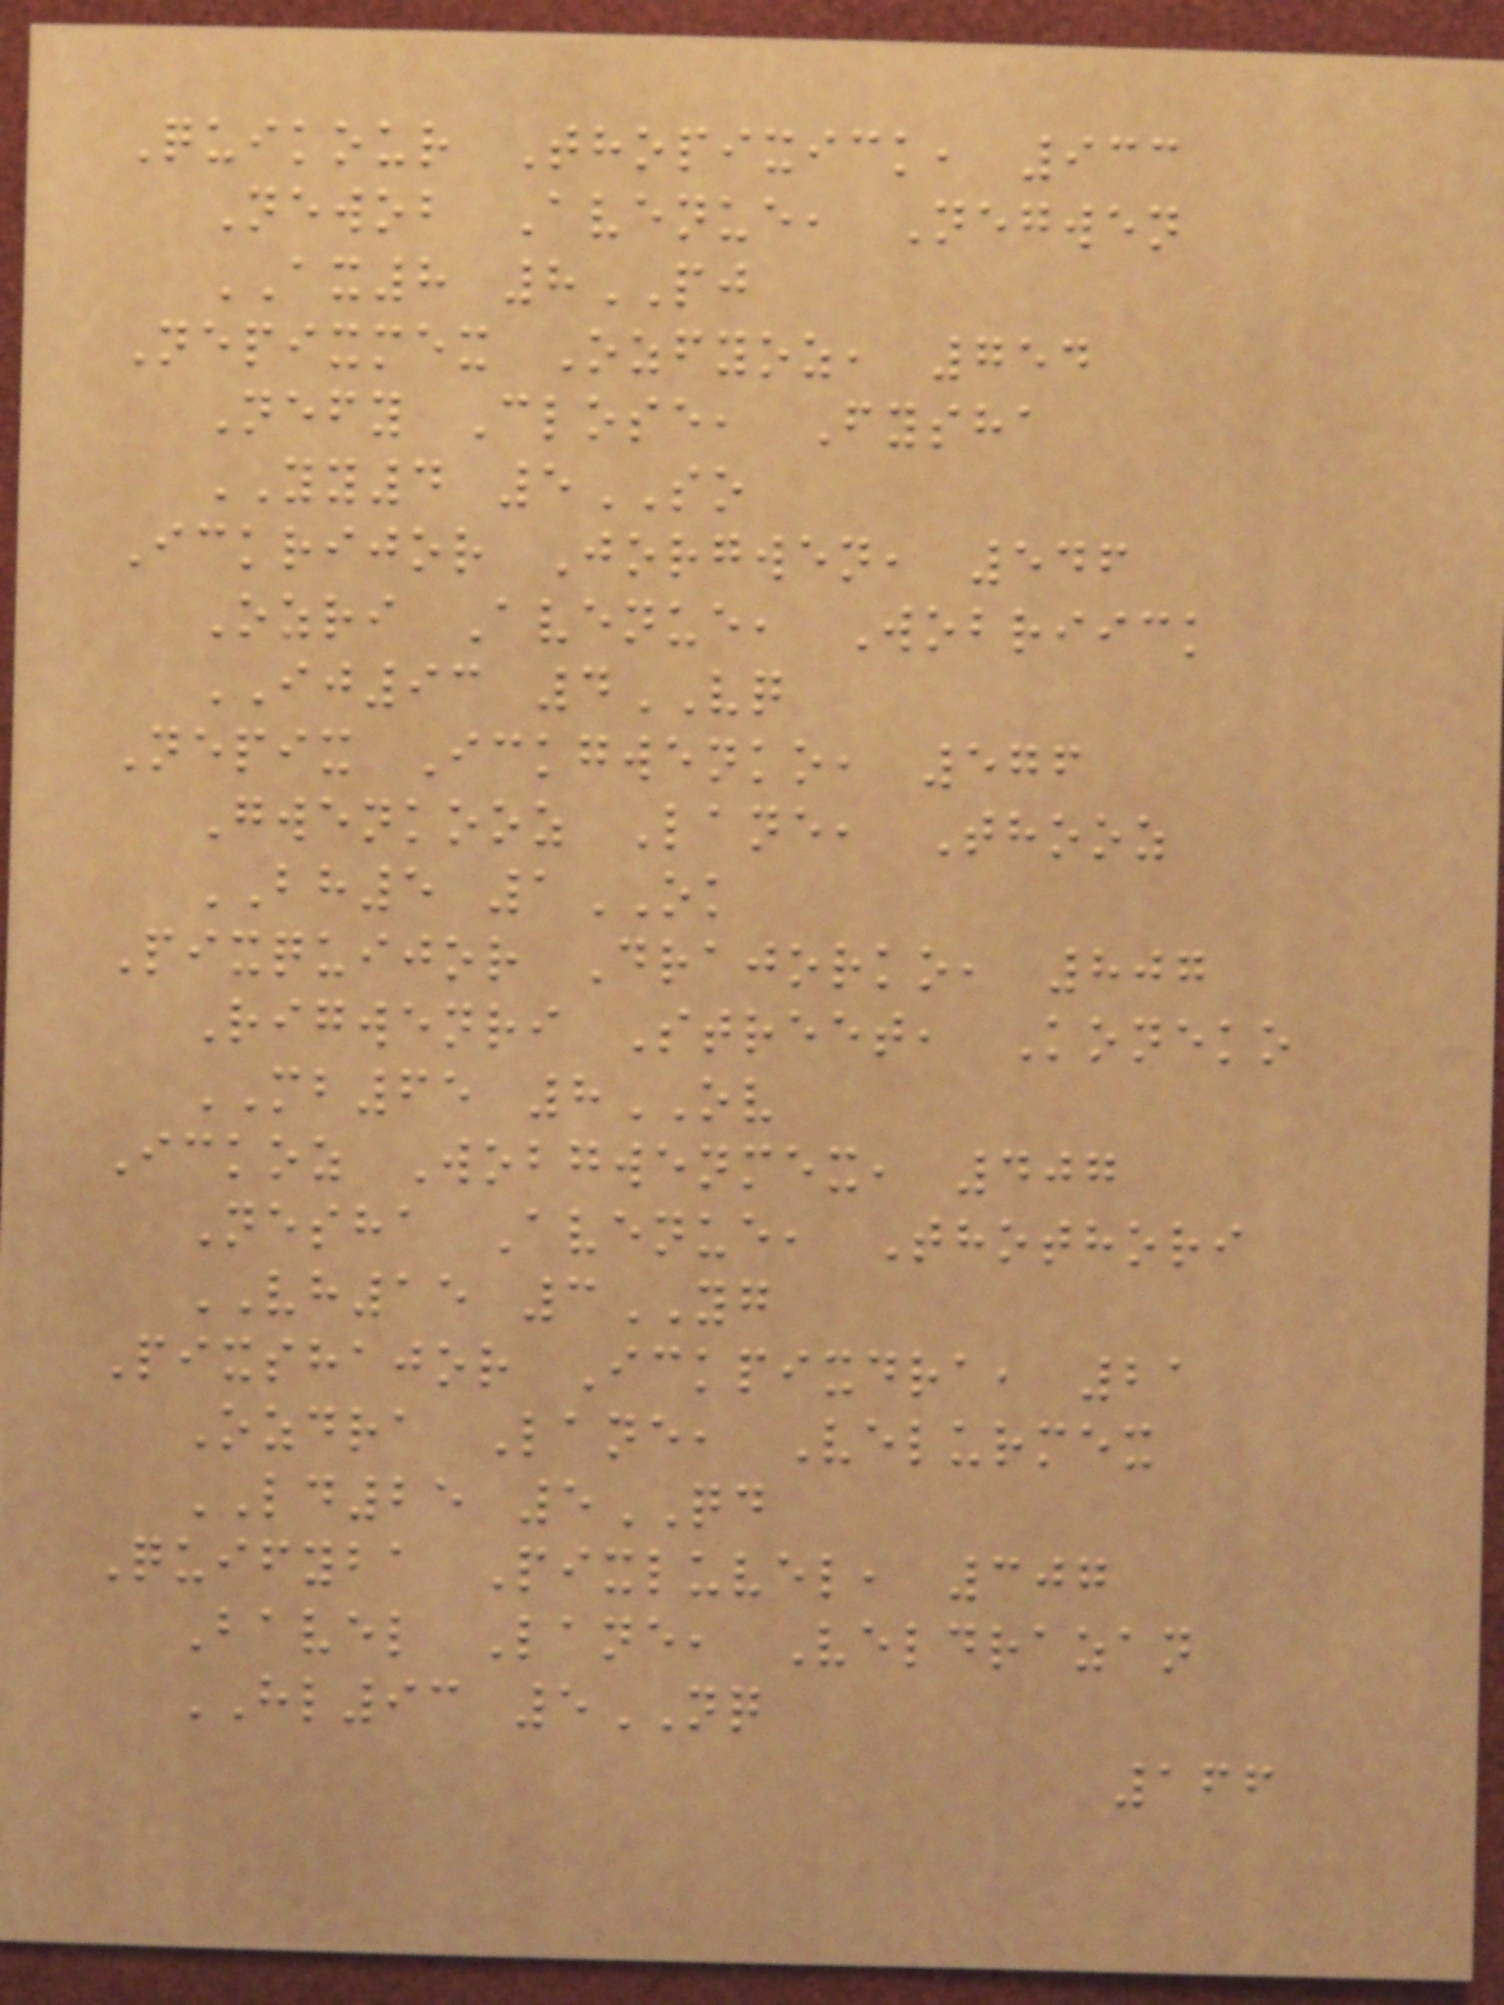Quikour Thopixick, 933
Newob Avenue, Negwen
AX8 8PJ
Nepixmex Ozfyoz, 754
Nefy Close, Fysha
YY4 5SO
Ickrijor Jorgwen, 546
Ozri Avenue, Wobriick
IJ93 4VQ
Nepix Ickgwenko, 576
Gwenkooz Lane, Thooz
BH5 1OK
Pixquijor Drajorko, 807
Rigwenri Street, Koneko
MB65 8OV
Ickoz Wobgwenmex, 407
Nesha Avenue, Thothori
VH15 3YG
Pixshajor Ickpixdra, 21
Ozdra Lane, Velurmex
LD25 5QD
Quifyba Pixluvel, 307
Bavel Lane, Veldrazan
HL93 5NQ
166
